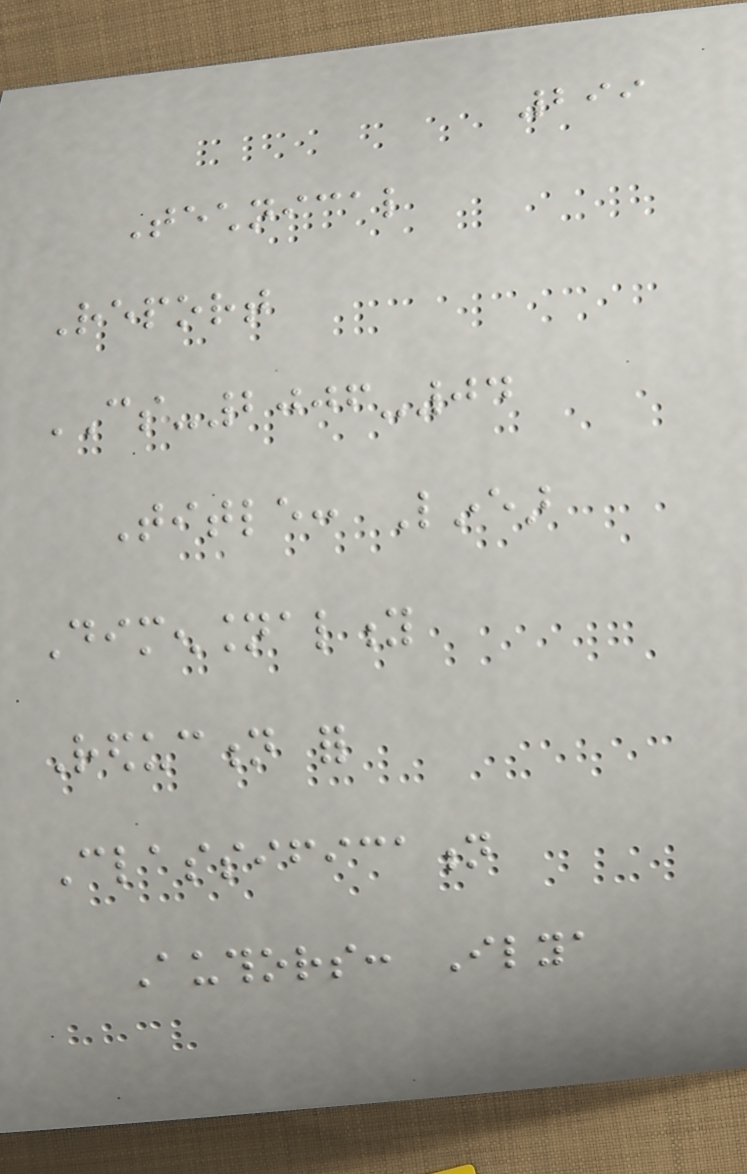299
Technical
Report
CS-2006-04
Title: Linear
Dimensionality
Reduction for
Classification
Authors: Ilya
